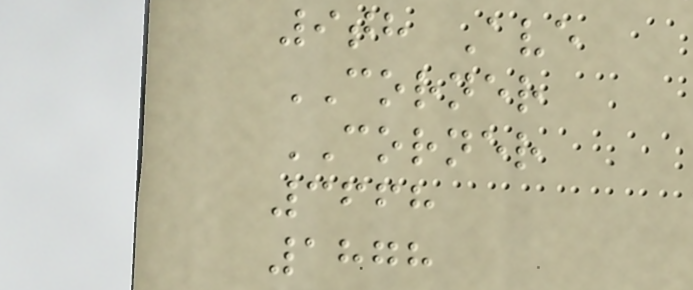9th Ave
CORNER
CORNER
3668
1878
